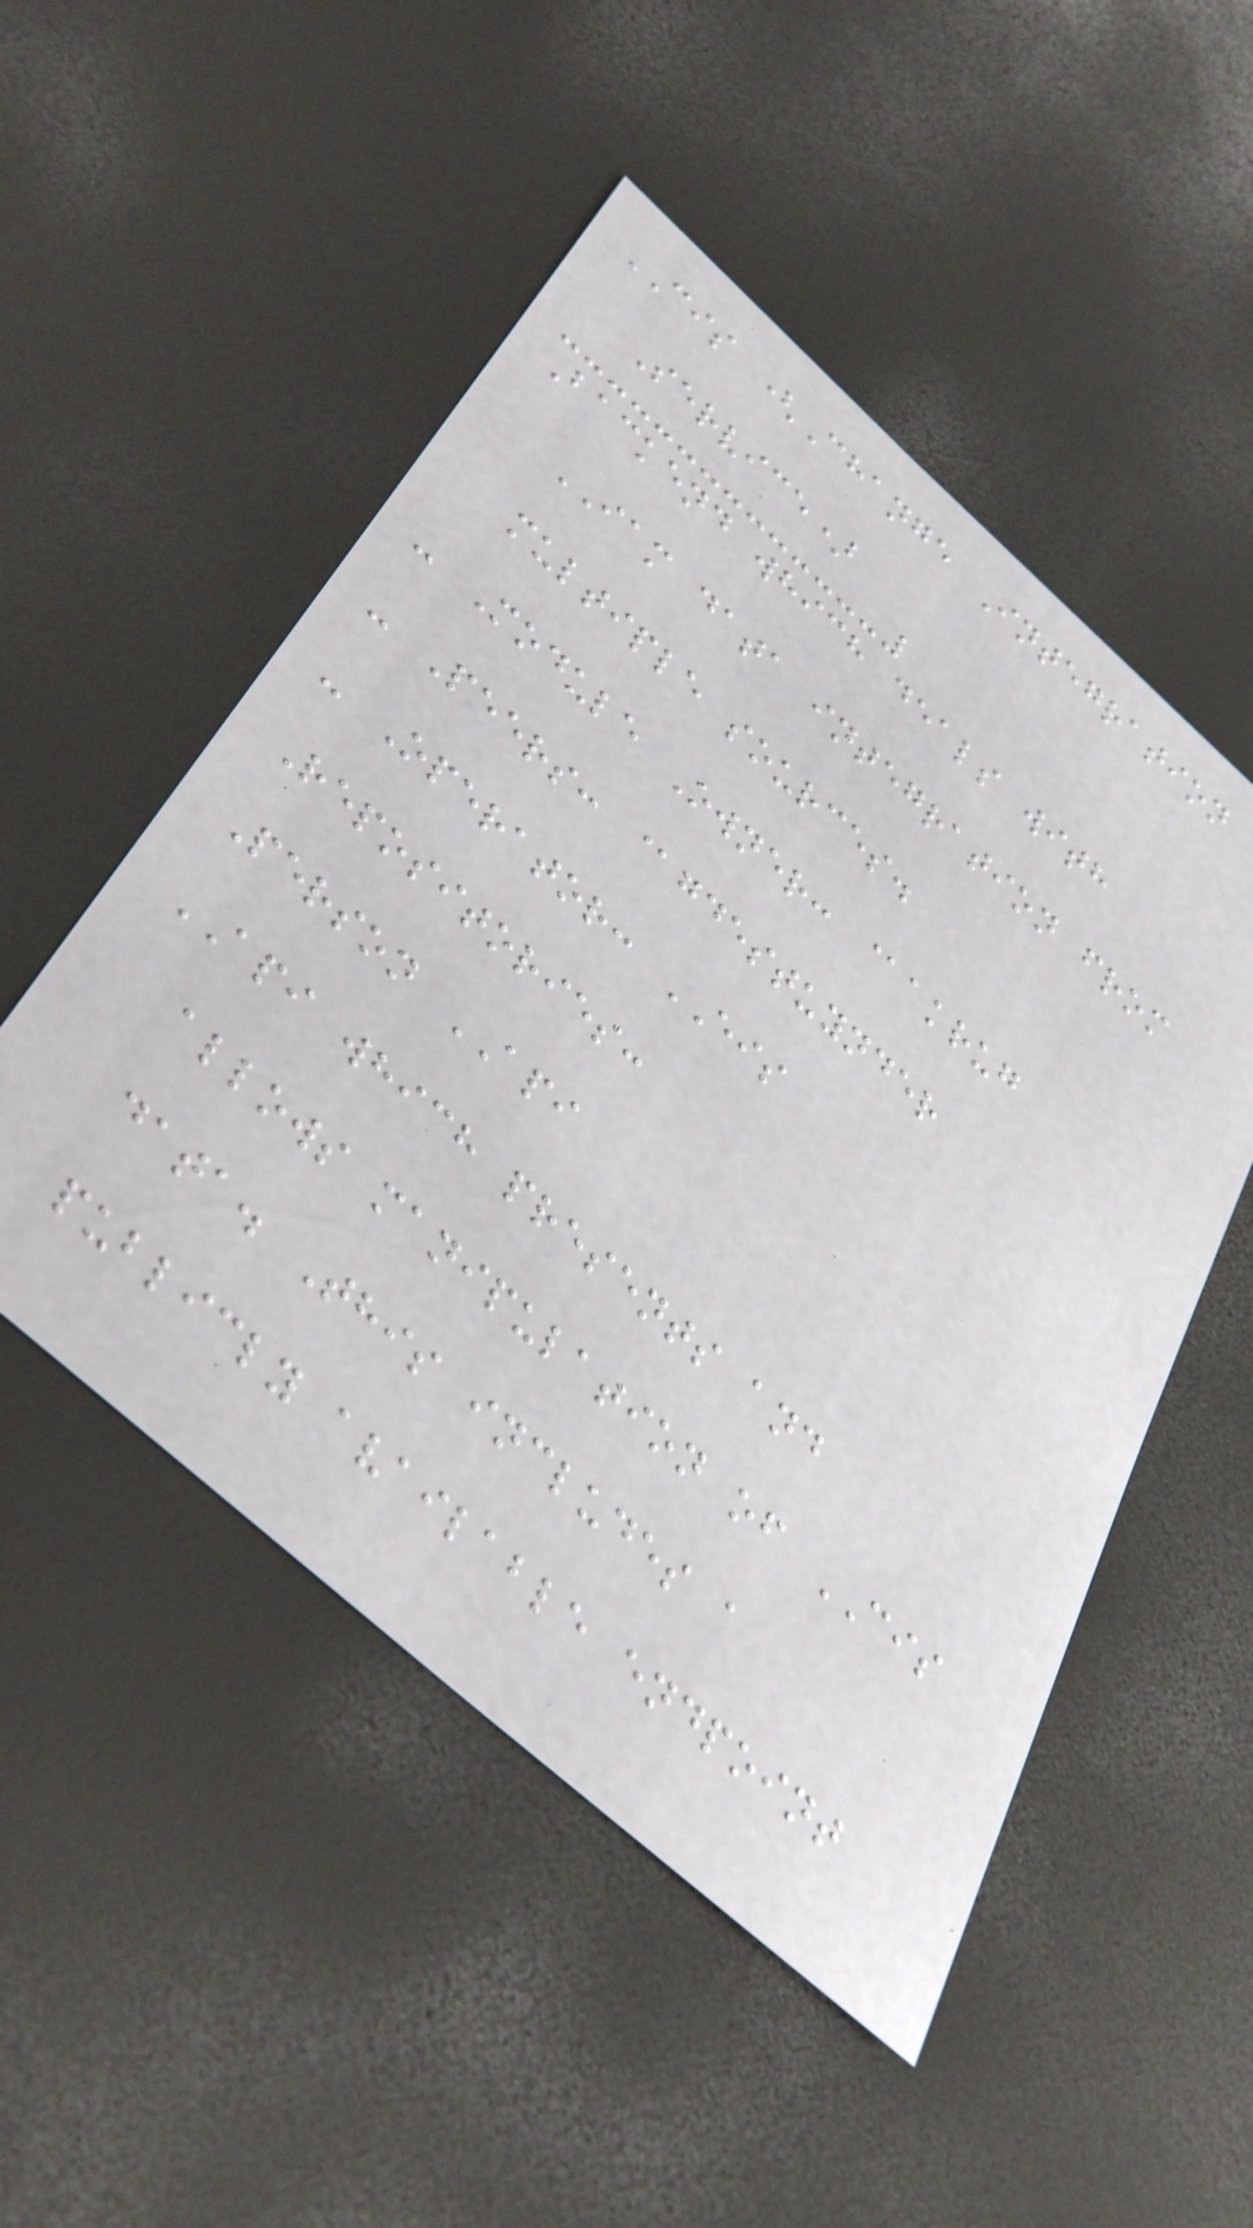CIS (Change Integration
Service)
Backend which deals with
IAM data integration from
multiple sources.
- Module Owner: @akrug
- Peers: @gdestuynder
- Operator: EIS
Repositories:
Person API
API which presents and
allows manipulation of CIS
data. This includes a
publicly available endpoint
